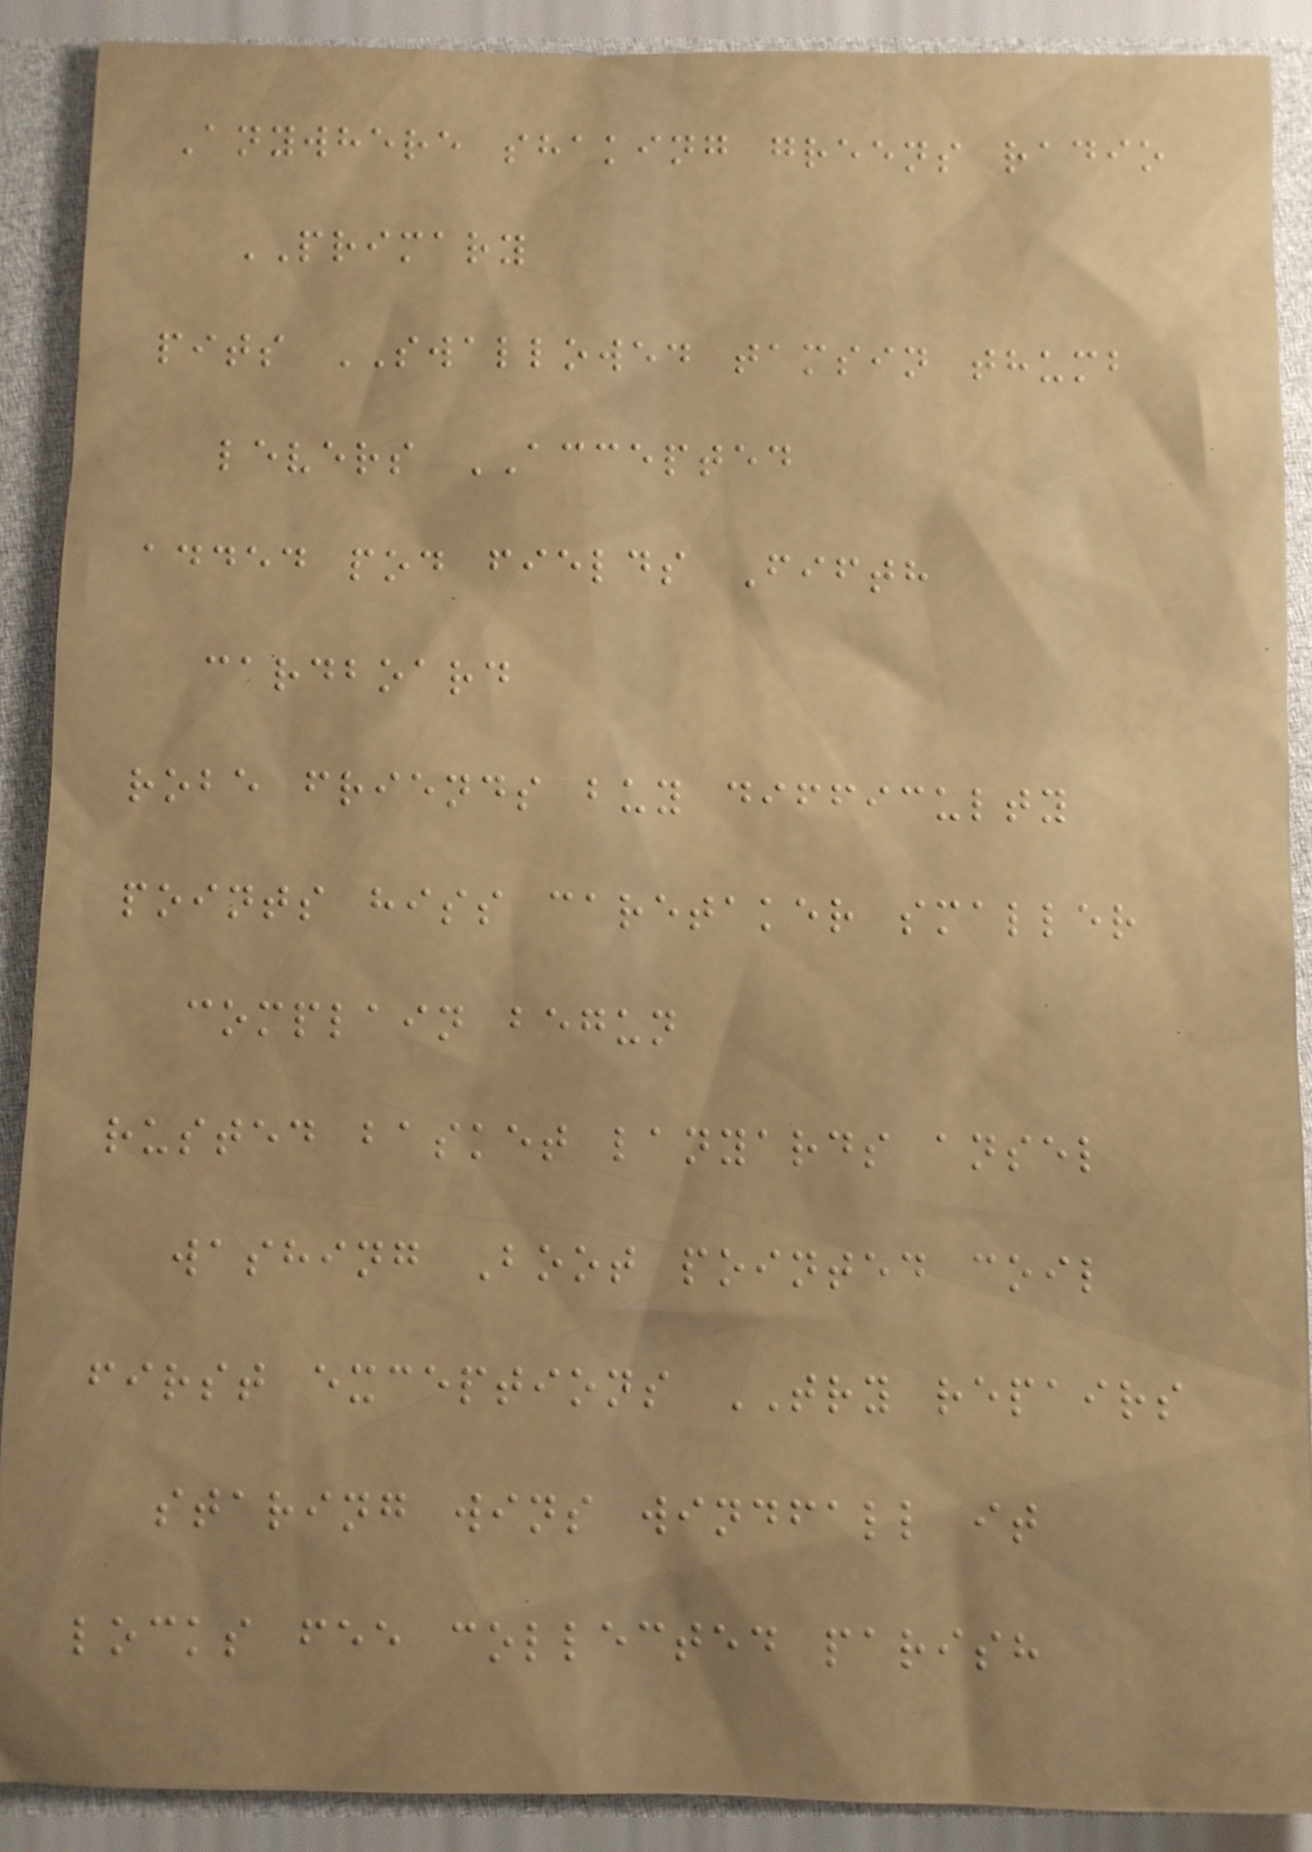Anywhere shaking greens radio
PRIMARY
pits SWALLOWED tamsin thumb
levers ACCEPTED
added pod fields Fifth
cardboard
robe friends buy difficulty
points hiss caretaker smaller
complain begun
rusted basket lanyards ansel
washing Boot pointed coil
first exceptions TRY repairs
staring wins windfall it
locks fee collected parish
